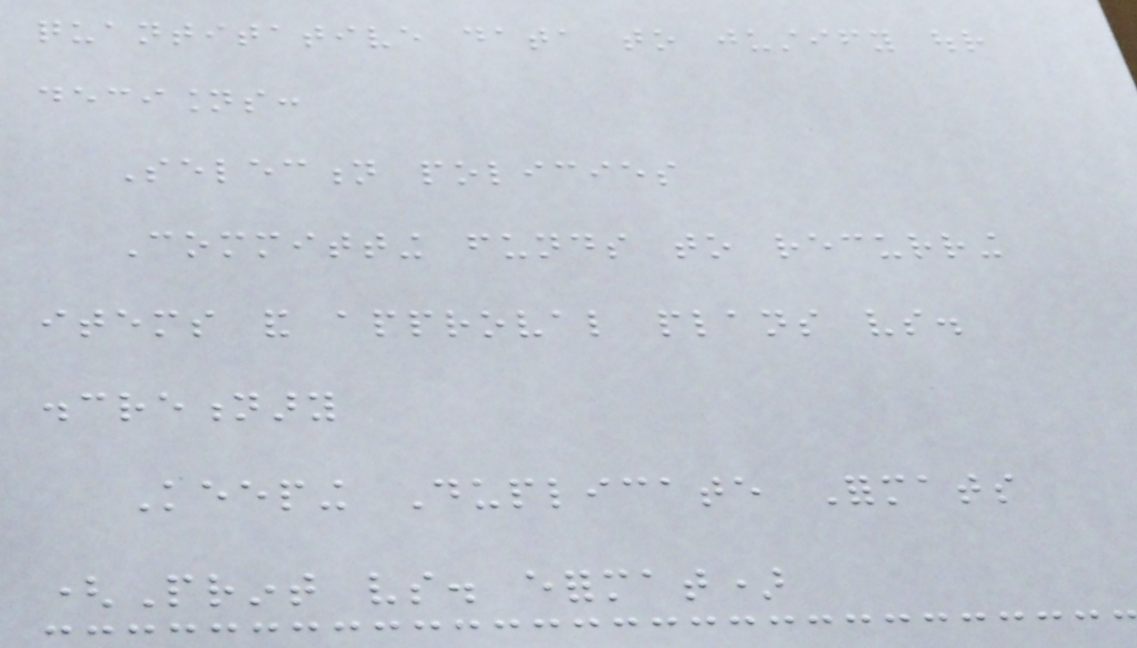quantitative data to justify our
decisions:
Selection policies
Committing funds to recurring
items and approval plans vs.
discretionary
Keeping Duplicate Formats
(Print vs. eformat)
